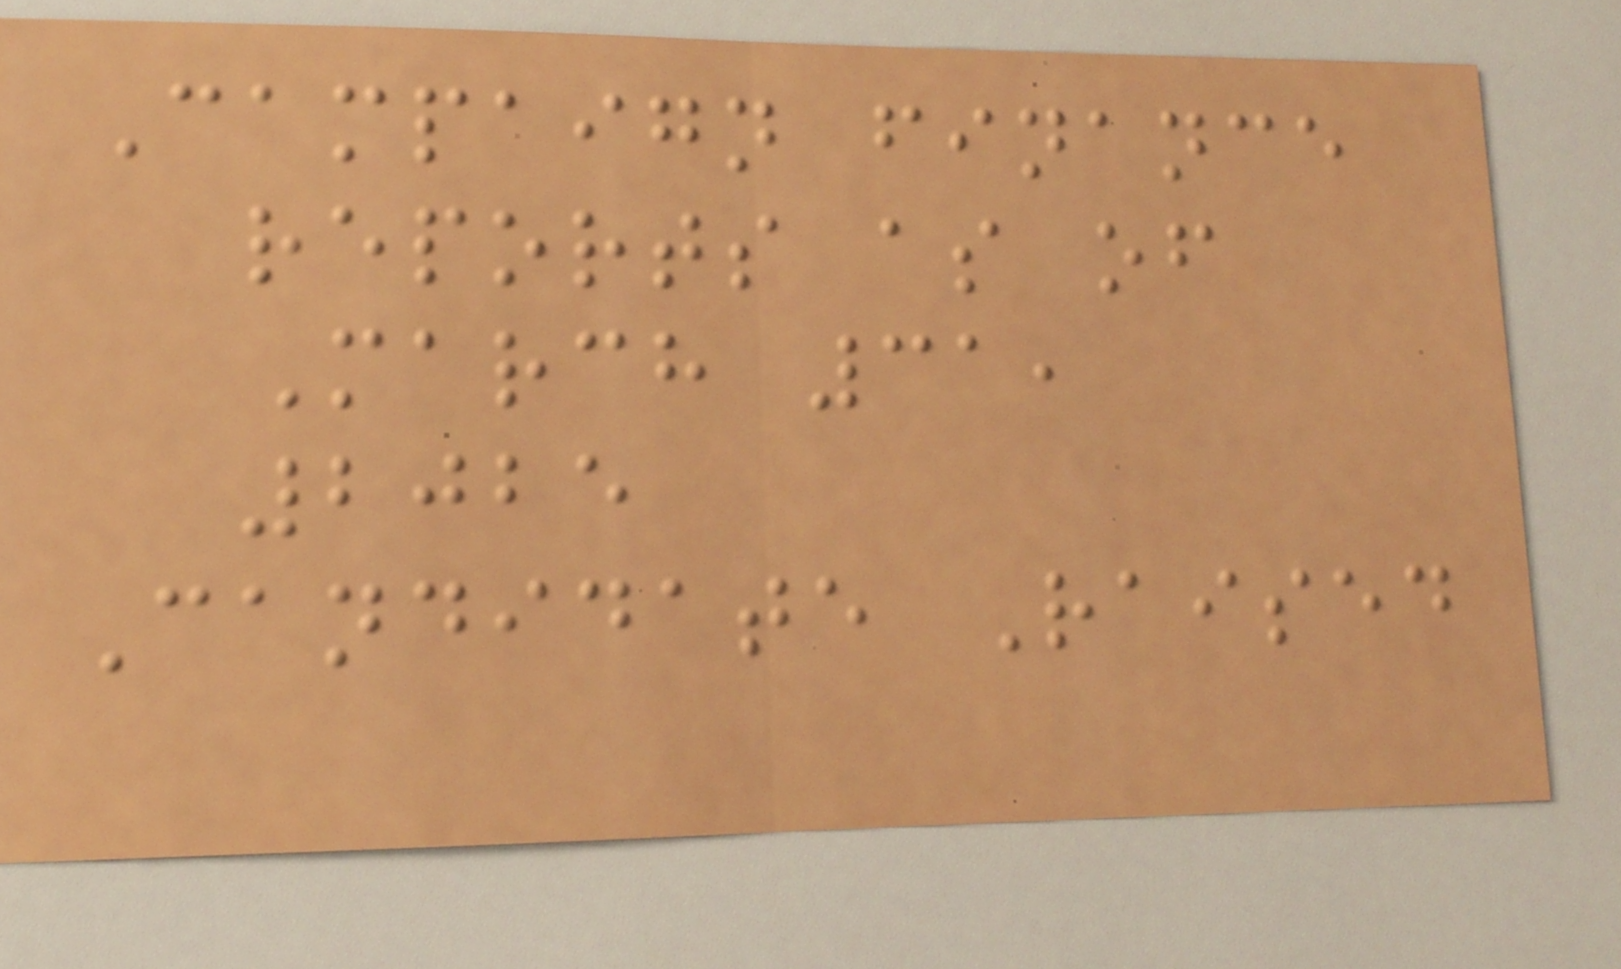Campaign finance
reports as of
March 31,
2025
Candidate Raised
